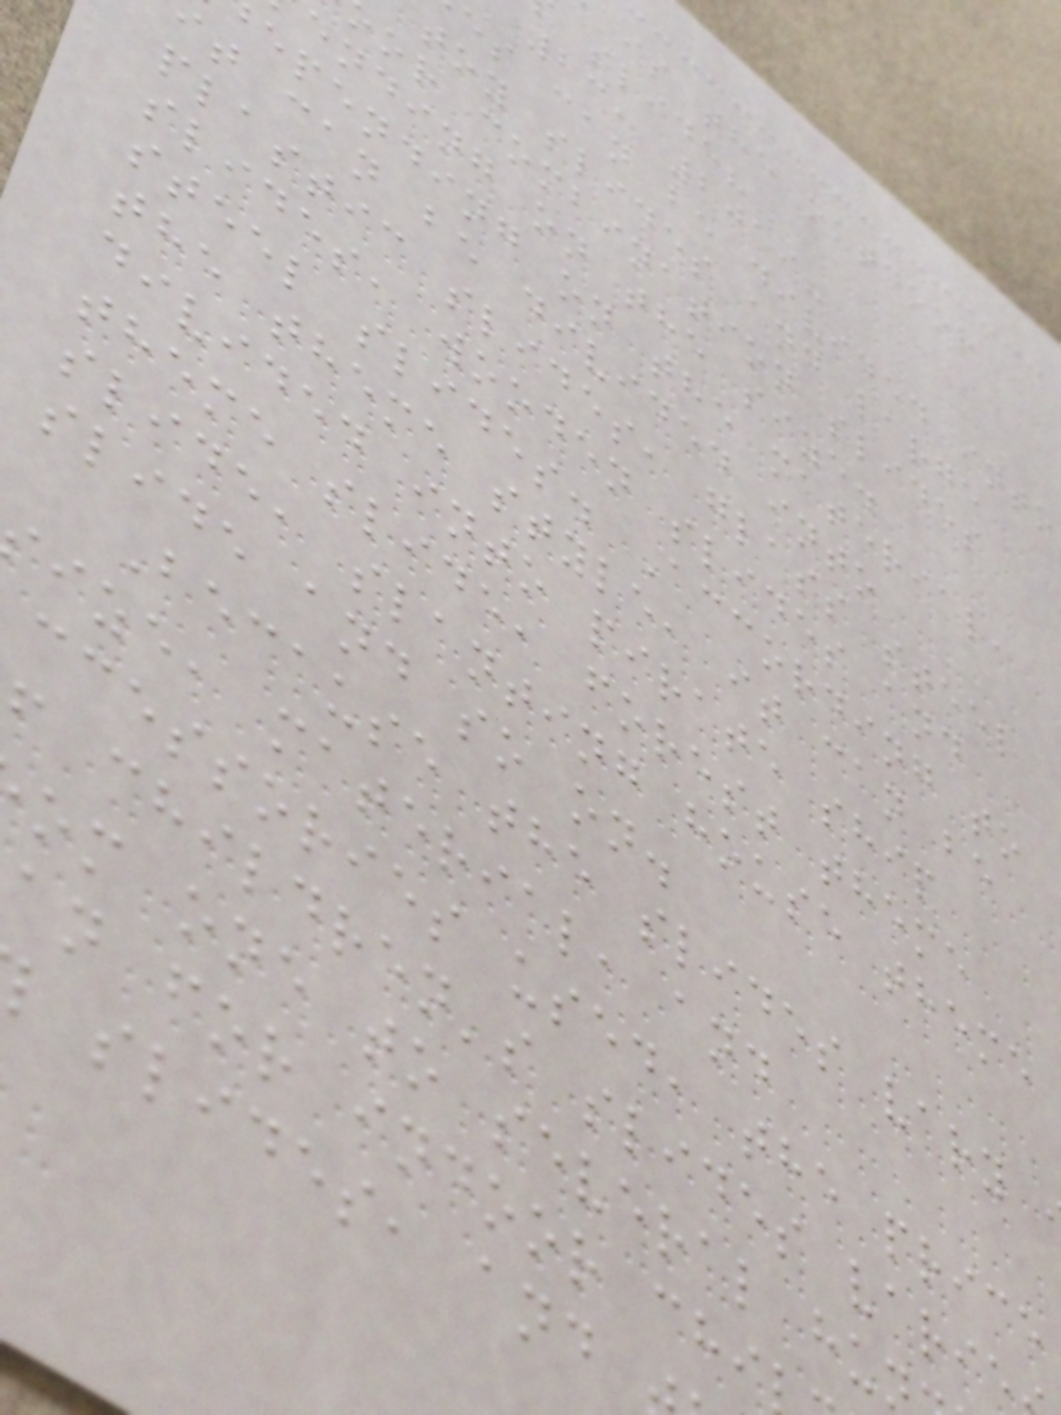is the outdoor
slide?
23, 2019-
es can be divided into
toy slides and large
or combination slides
ending on the size.
epending on the material,
t can be divided into
plastic slides, glass steel
slides, wooden slides and
steel slides. According to
the theme style, it can be
divided into pirate ship
theme slide, forest theme
slide, slanting house theme
slide and so on.
Because the slides vary
ize, material, and
ccessories used, the price
f children's slides varie
om one to several hu
an for indoor chi
slides, and
